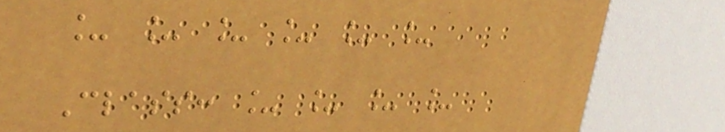_ _ _ _ _ _
Class: _ _ _ _
